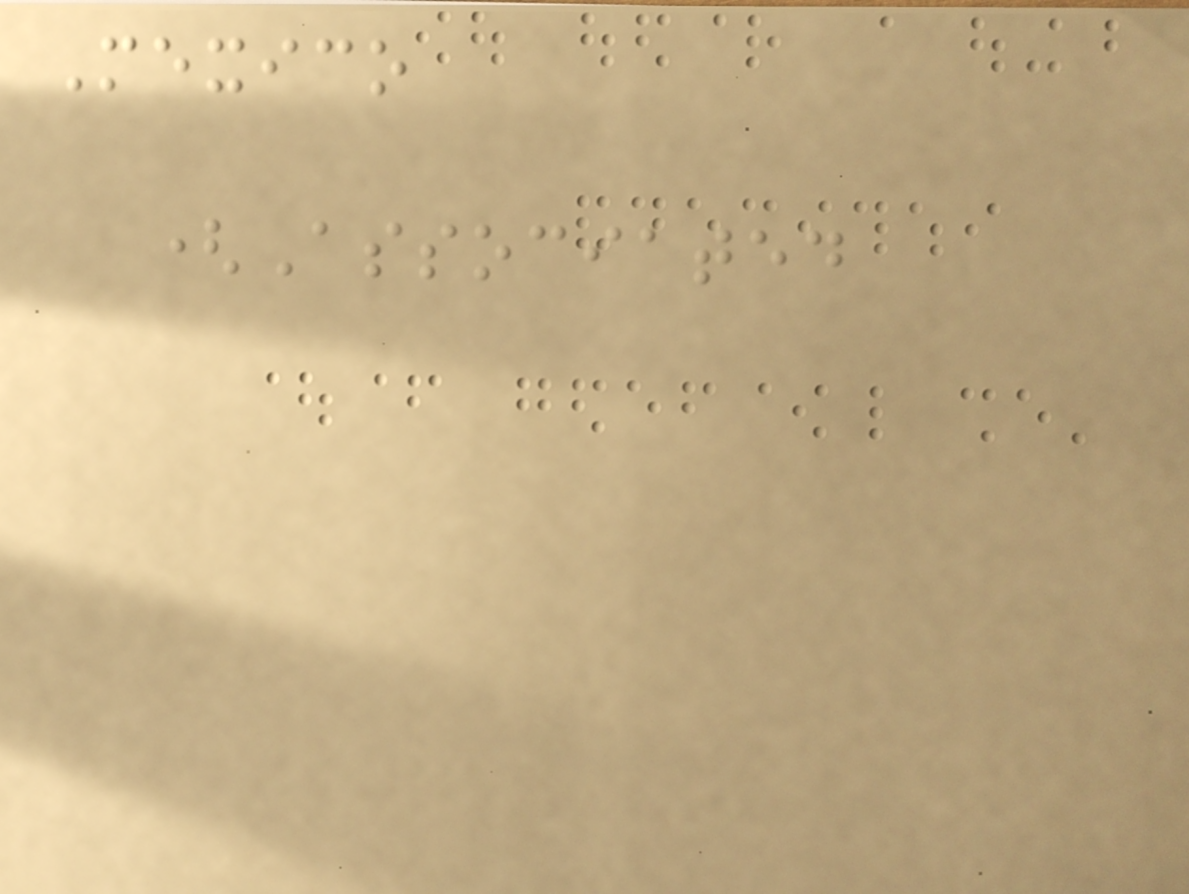Mexico
(Associated
